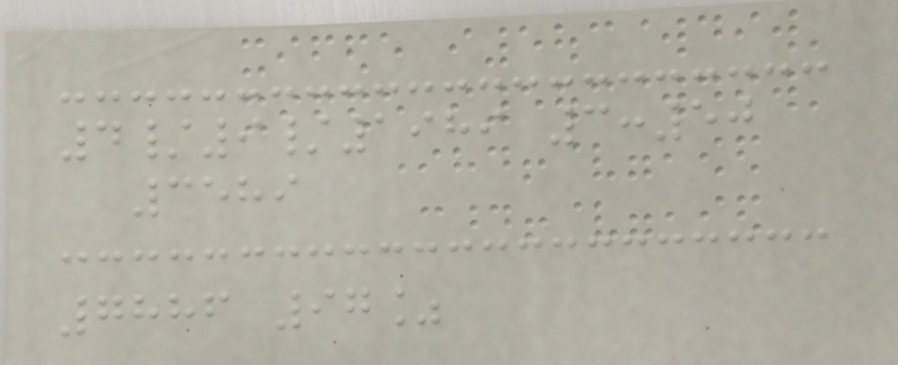4/9/1989 3:50
3589
7886 97%
